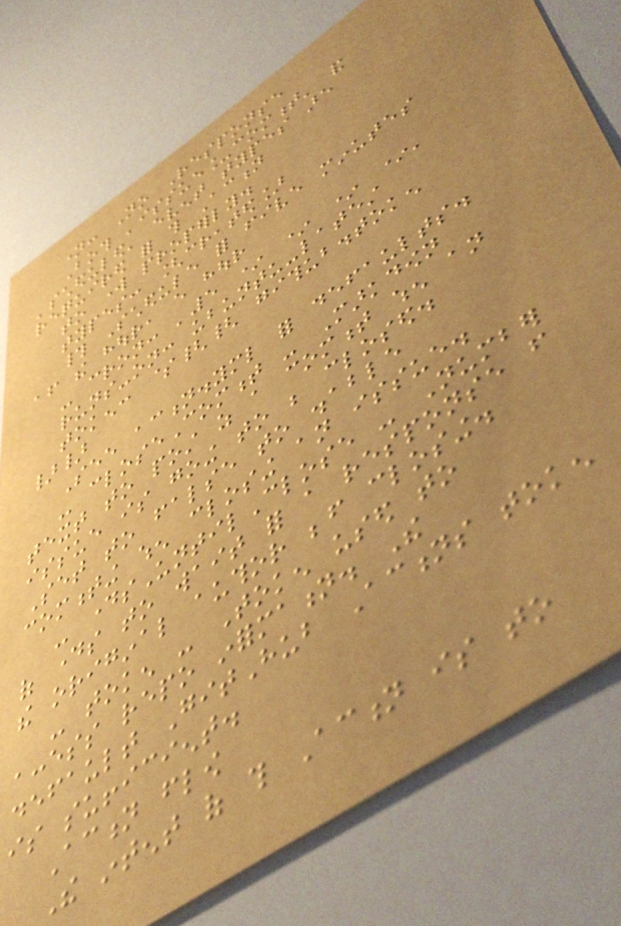name: No Response
Both 'issue_comment' and
'scheduled' event types are
required for this Action
to work properly.
types: [created]
# Schedule for five minutes
after the hour, every hour
- cron: '5 * * * *'
runs-on: ubuntu-latest
token: ${{ github.token
}}
See action.yml for defaults.
- closeComment - Markdown
text to post as a comment when an
issue is going to be closed.
Set to false to disable
commenting when closing an issue.
- daysUntilClose - Number
of days to wait for a response from
the original author before closing.
- token - Token used to
access repo information. The
default GitHub Actions token
is sufficient.
Action flow
The intent of this Action is to
